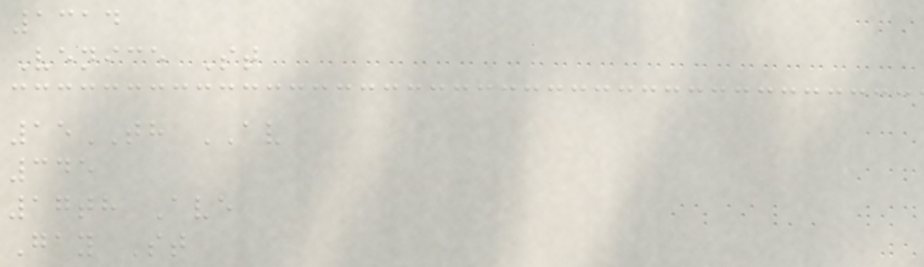1314
Venice St
15TH AV
345
17th Ave
Gay St
